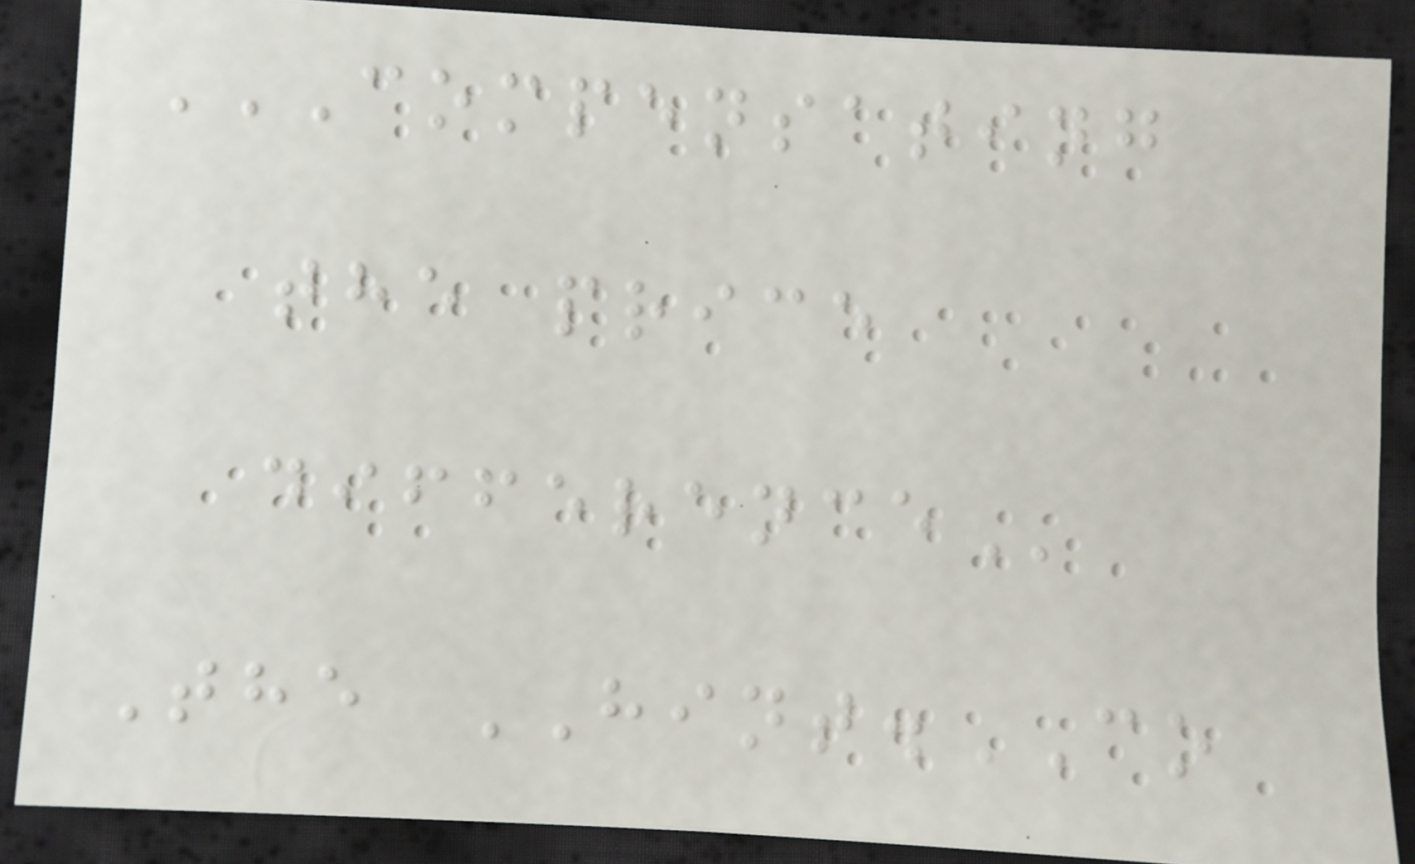COMPENSATING
THE PRICE
DIFFERENCE
The HINT.CO
